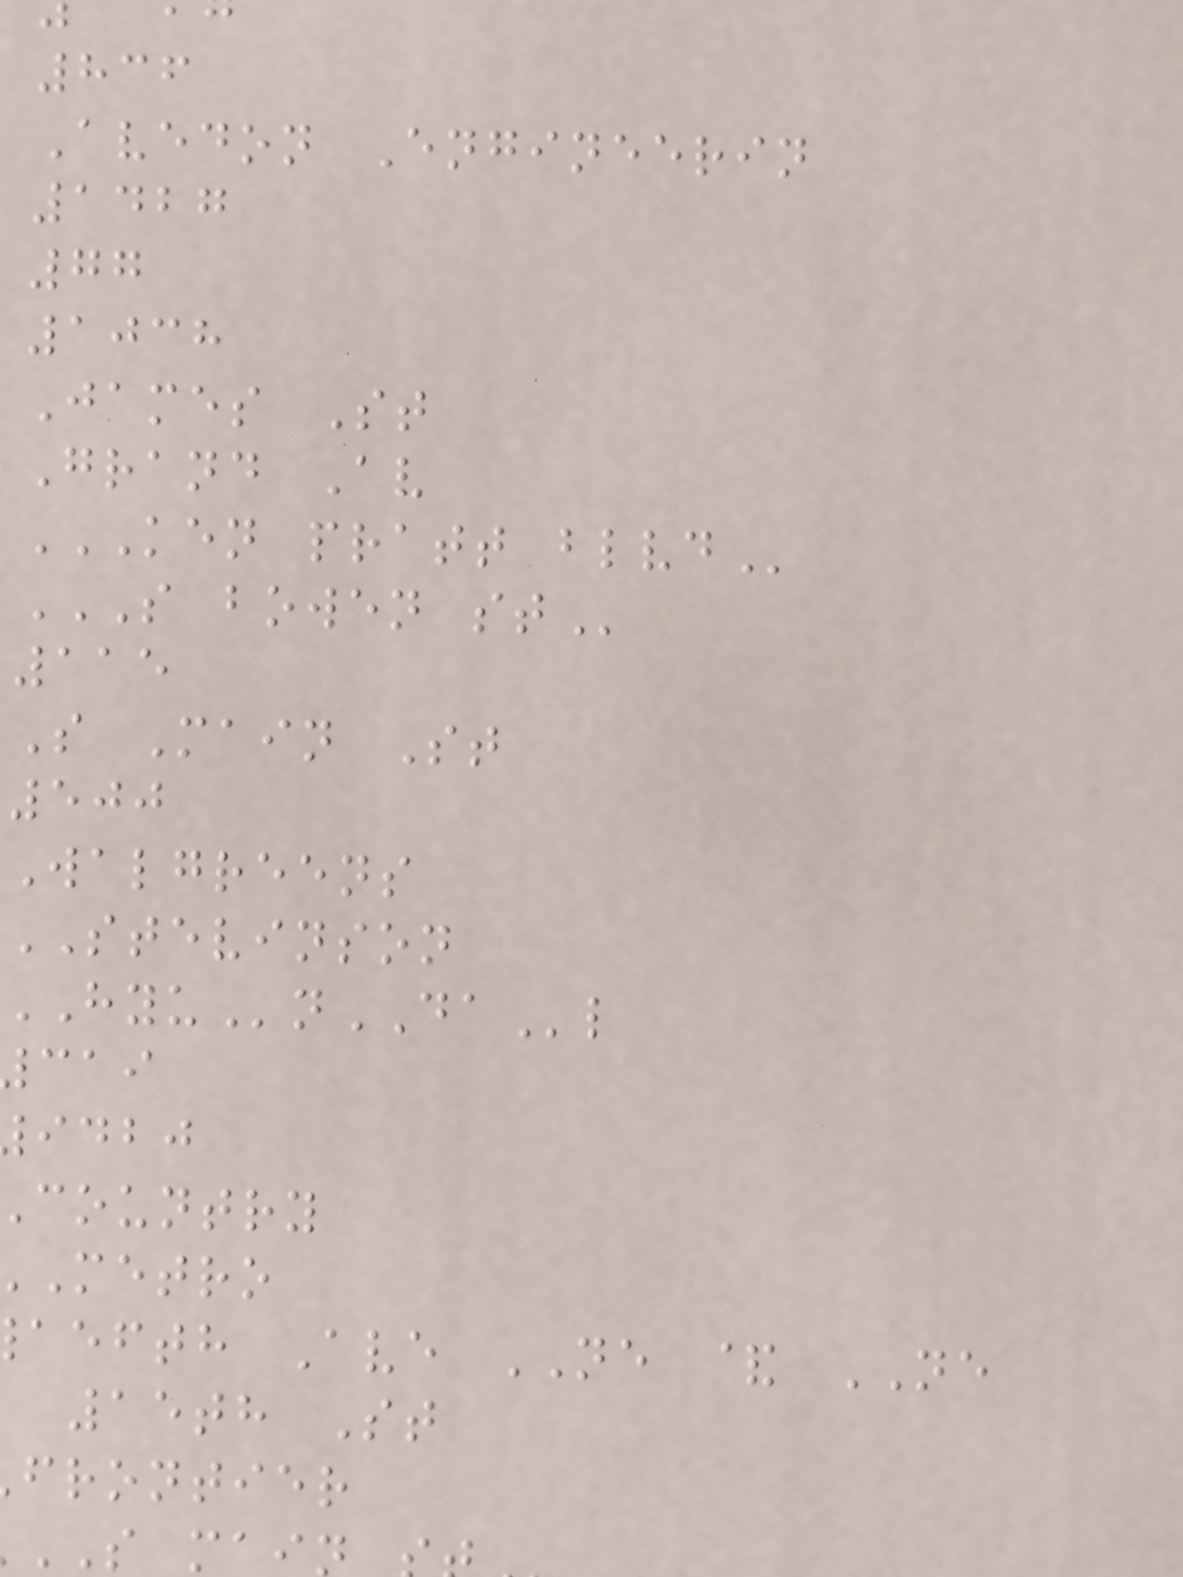836
Avedon Engineerin
1427
77
1038
James St
Grand Av
KEN PRATT BLVD
S BOWEN ST
115
S Main St
500
Walgreens
STEVINSON
HYUnDAl
idbj
country
metro
aefth Ave NE & NE
15th St
frontier
